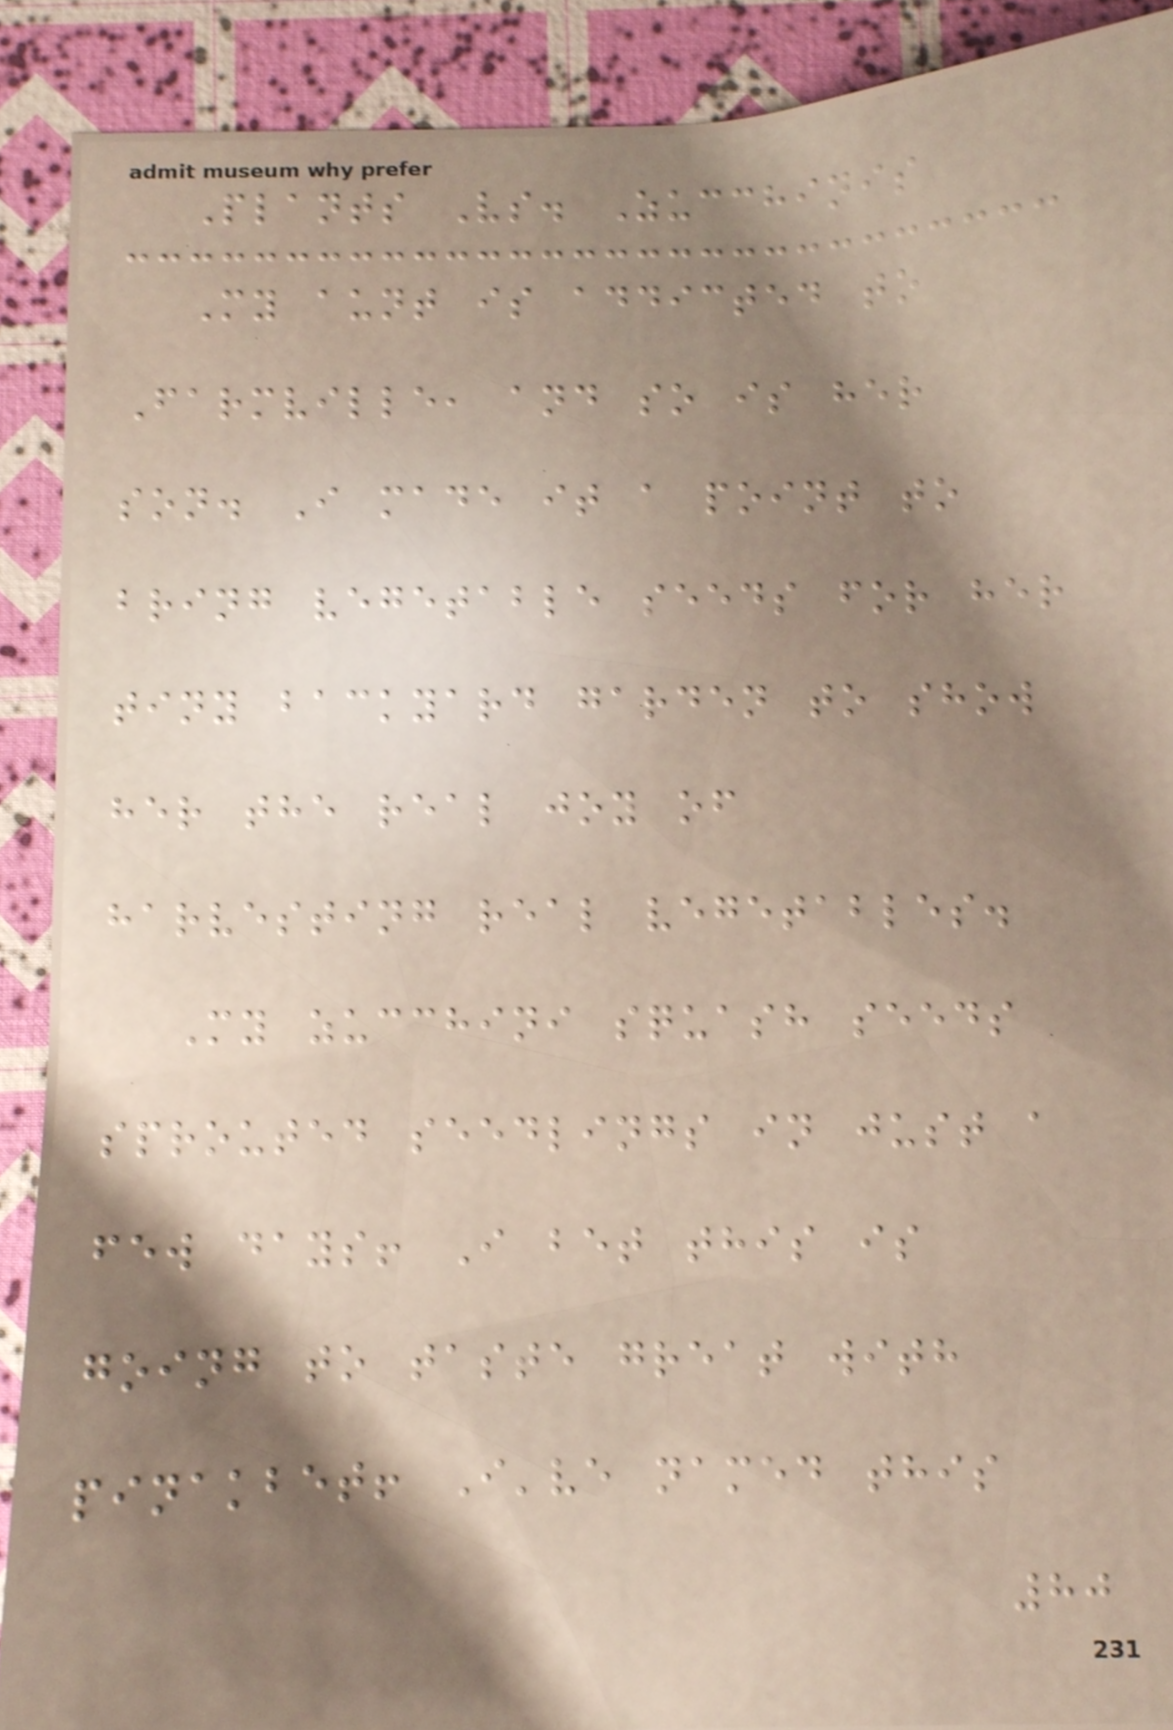Plants Vs. Zucchinis
My aunt is addicted to
Farmville, and so is her
son. I made it a point to
bring vegetable seeds for her
tiny backyard garden to show
her the real joy of
harvesting real vegetables.
My zucchini squash seeds
sprouted seedlings in just a
few days! I bet this is
going to taste great with
pinakbet! I've named this
80
